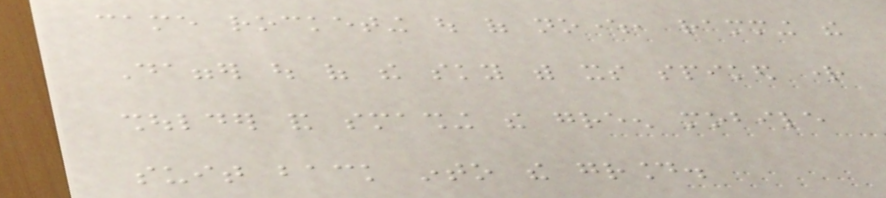came rocketing out of nowhere, ramming the
Dagger out of the sky with its spiked right
shoulder and smashing the green mobile
suit back into the ground.
